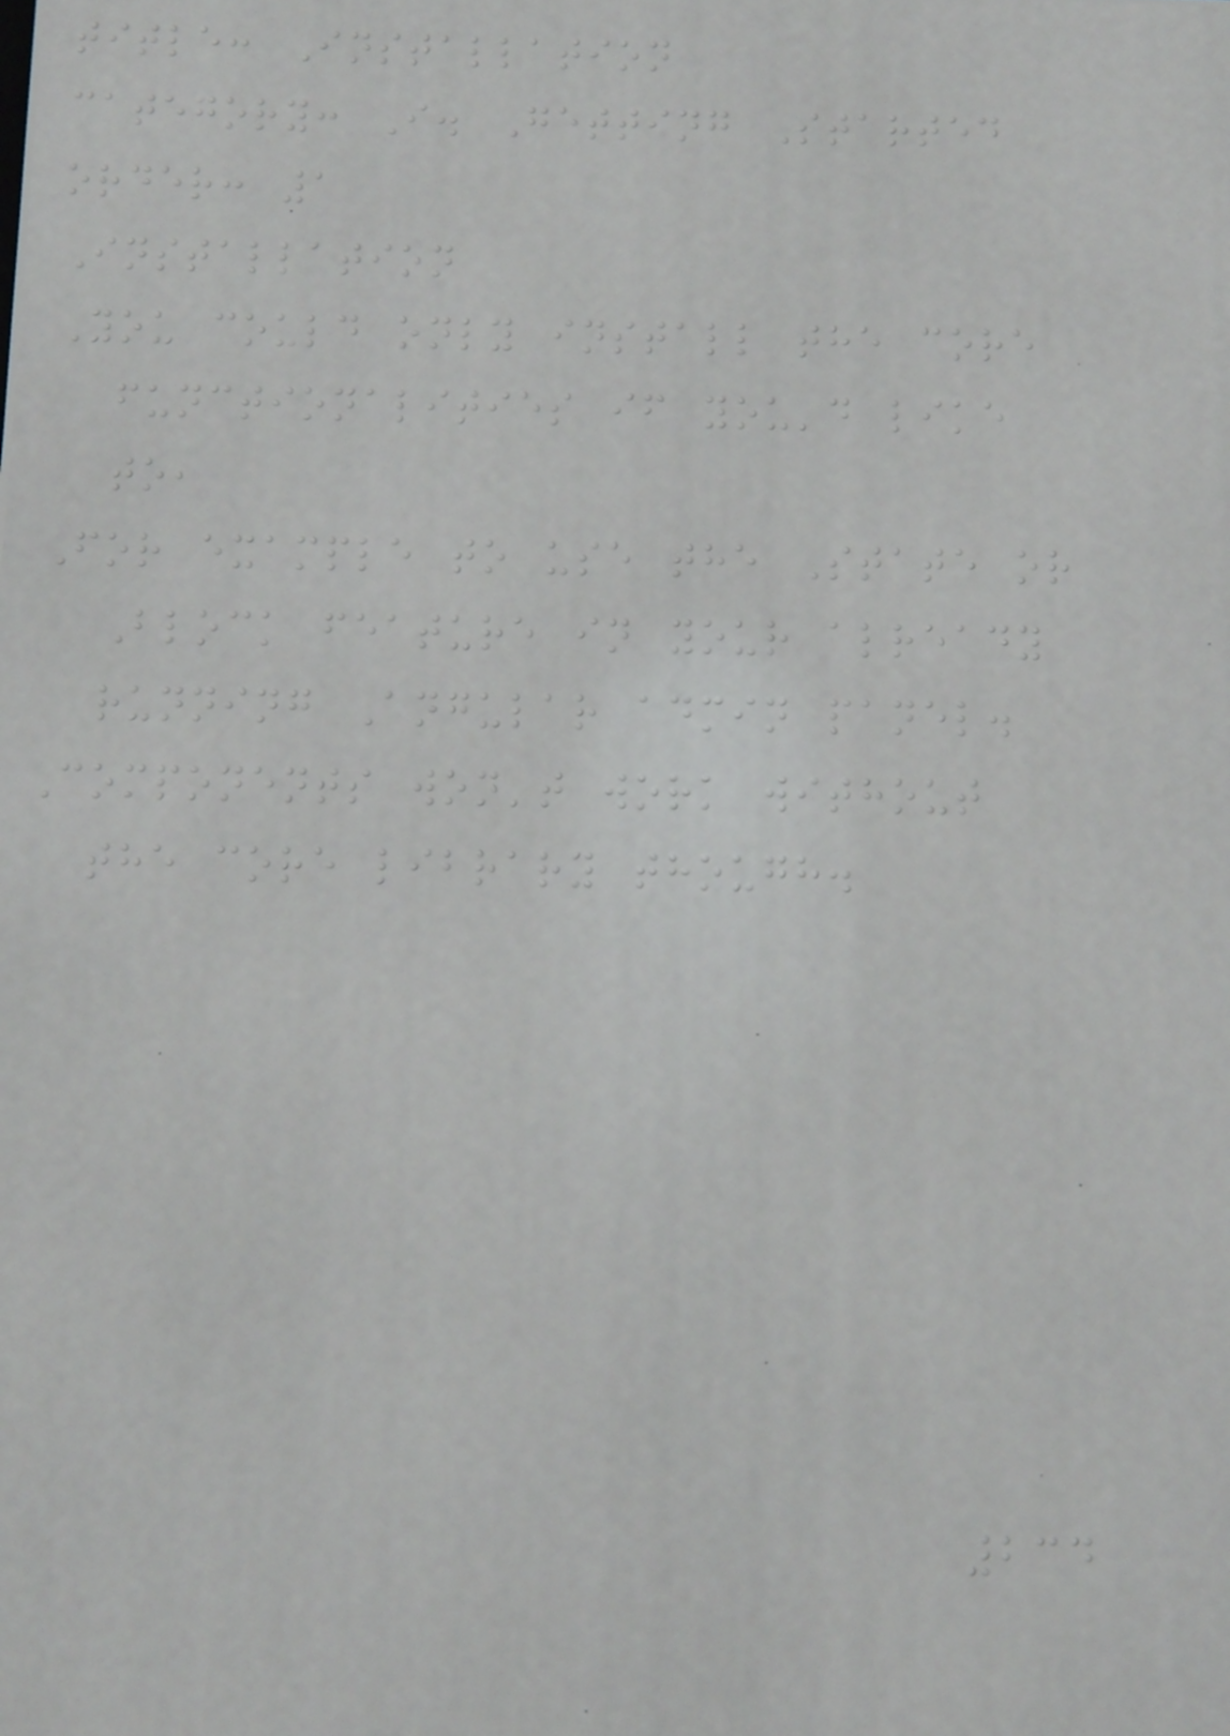title: Installation
category: I. Getting Started
order: 1
Installation
You could only install the core
functionalities if you'd like
to,
For example to use the State or
Block feature in your already
running Angular admin panel.
Components won't work without
the core library though.
234
